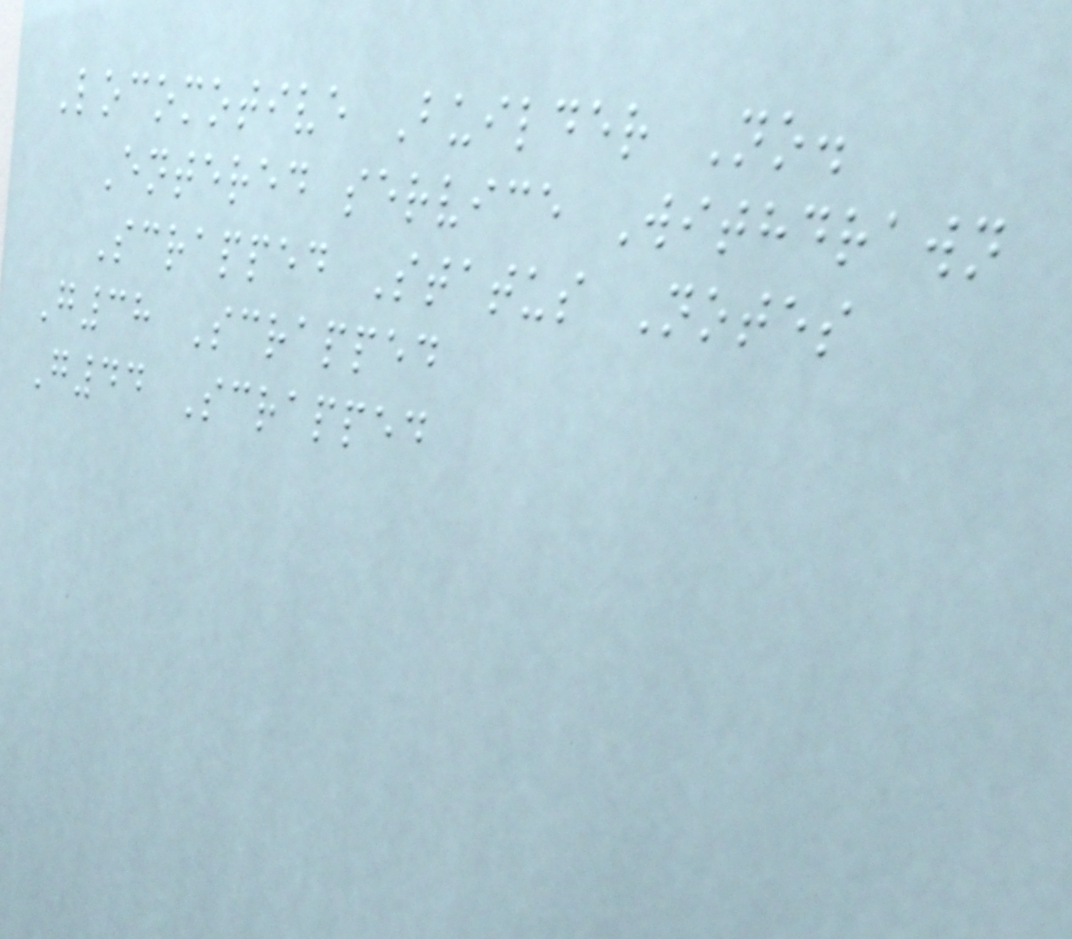Locomotive Builder No.
Entered service Withdrawn
Scrapped Status Notes
G38 Scrapped
G44 Scrapped
